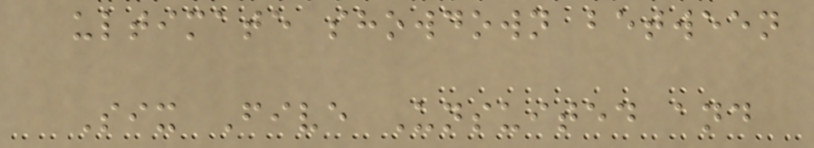ultimate showdown between
Six Five Unsuited and
